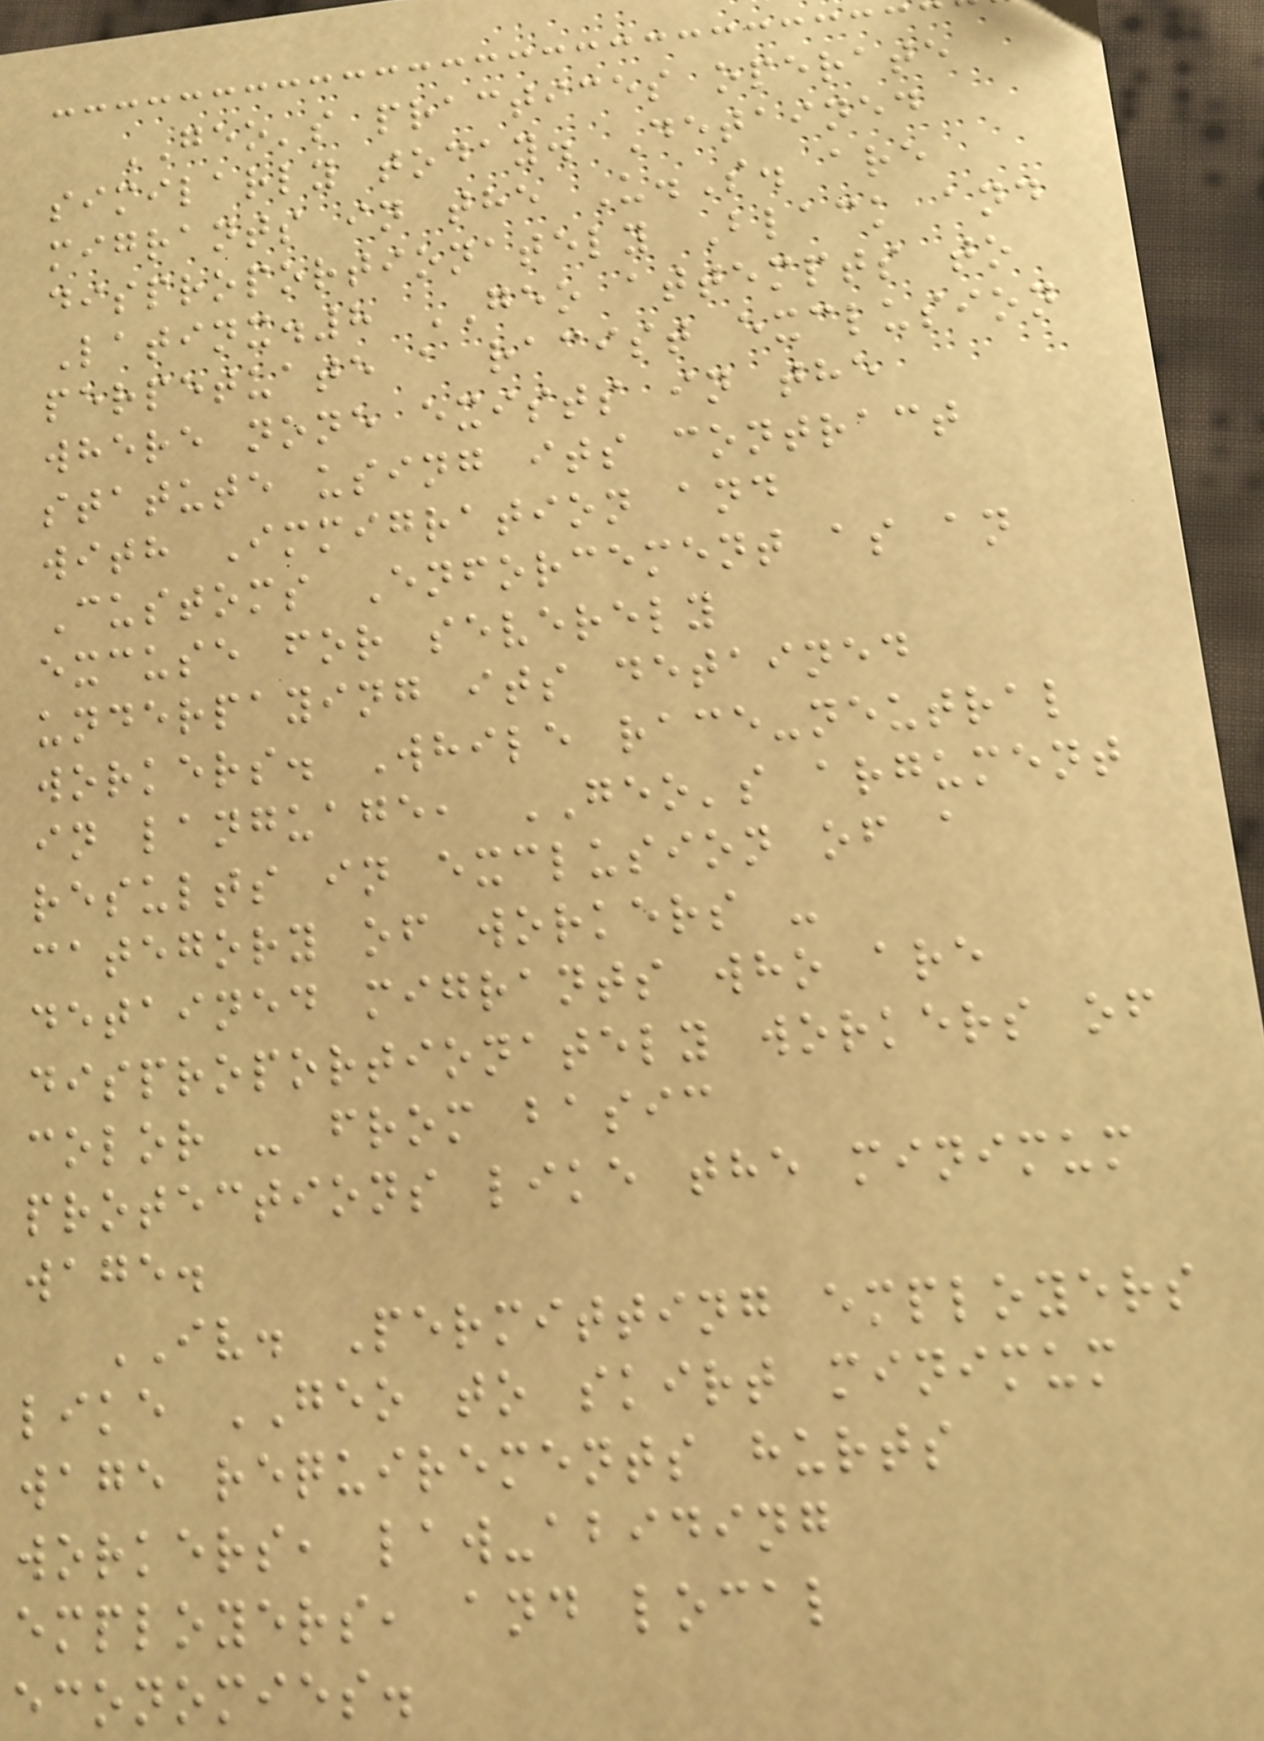GEO's practices operate
similarly today. Detained
migrants in the U.S. are
disproportionately Black and
Latinx.8 GEO attempts to
perpetuate a racist exclusion
where none exists in the
statute using its contract
with Immigration and
Customs Enforcement as an
excuse for severely
underpaying its detained
workers. While race-neutral
in language, GEO's argument
results in exclusion of a
category of workers -
detained migrants who are
disproportionately workers of
color - from basic
protections like the minimum
wage.
IV. Permitting employers
like GEO to skirt minimum
wage requirements hurts
workers, law-abiding
employers, and local
economies.
